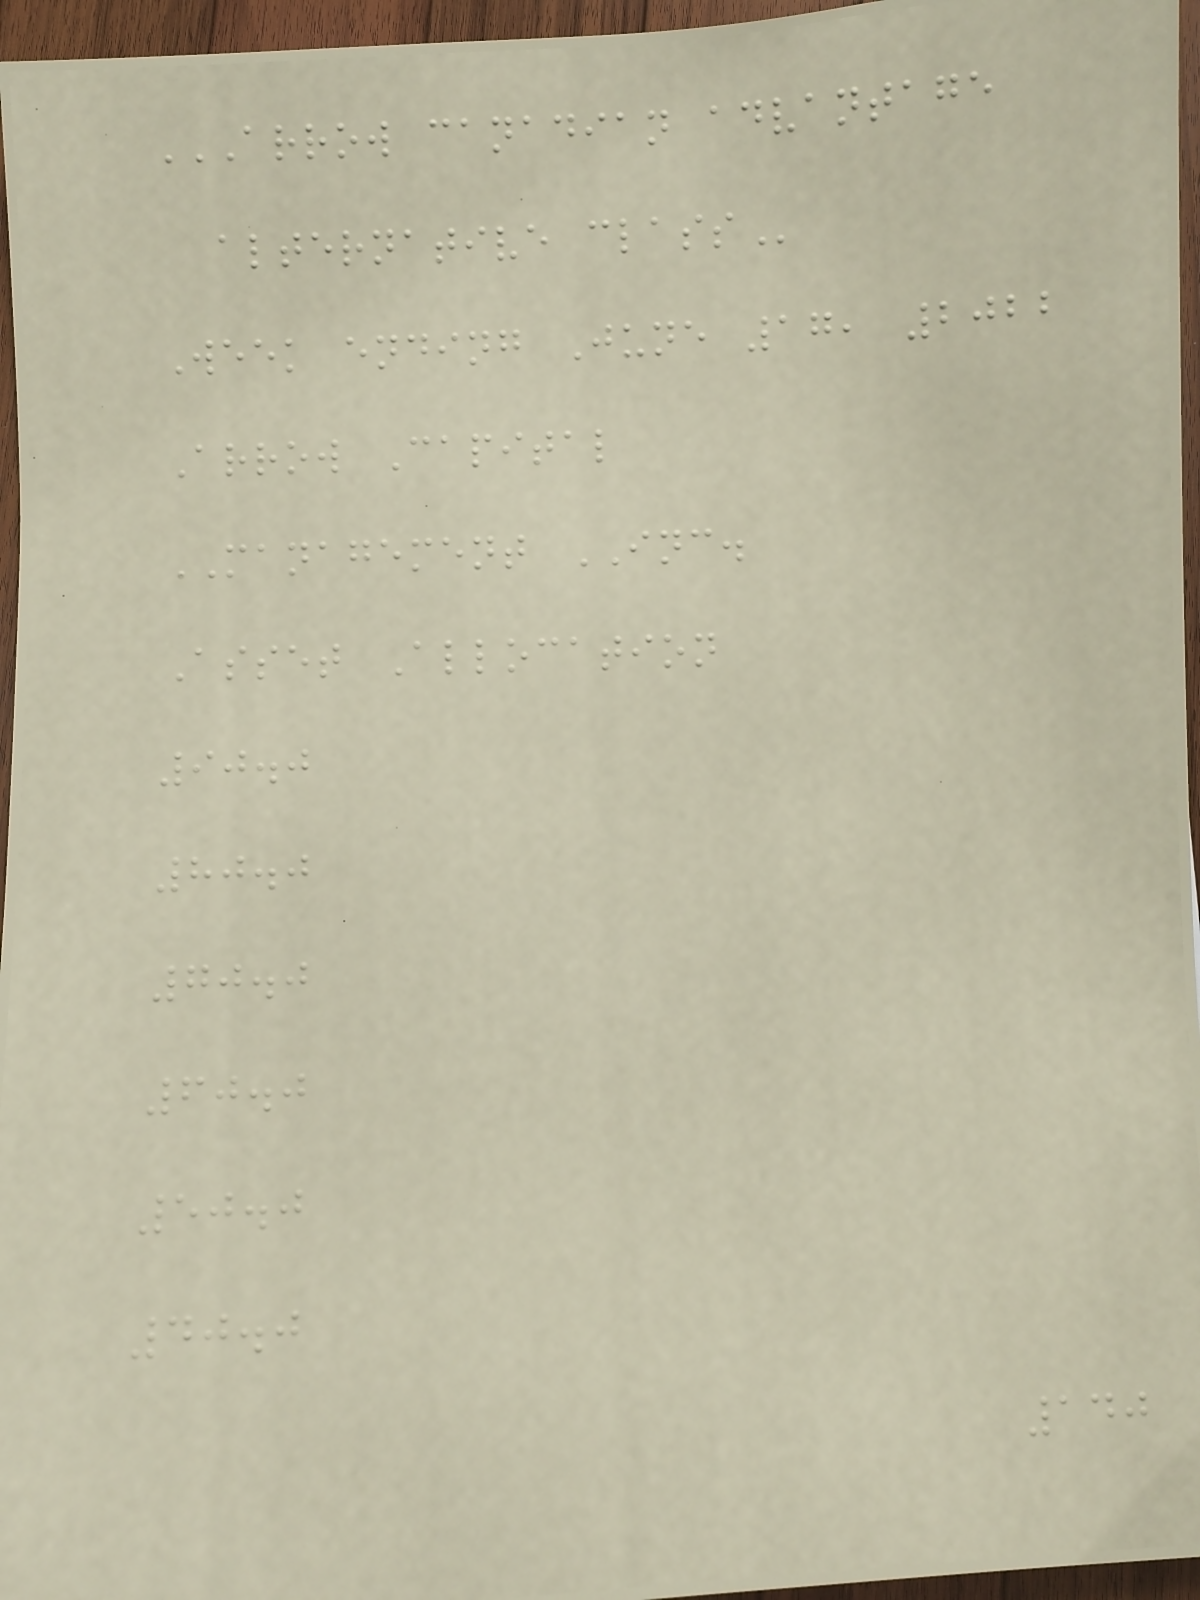ARROW CANADIAN ADVANTAGE
ALTERNATIVE CLASS
Week ending June 17, 2022
Arrow Capital
MANAGEMENT INC.
Asset Allocation
90.0
80.0
70.0
60.0
50.0
40.0
140
